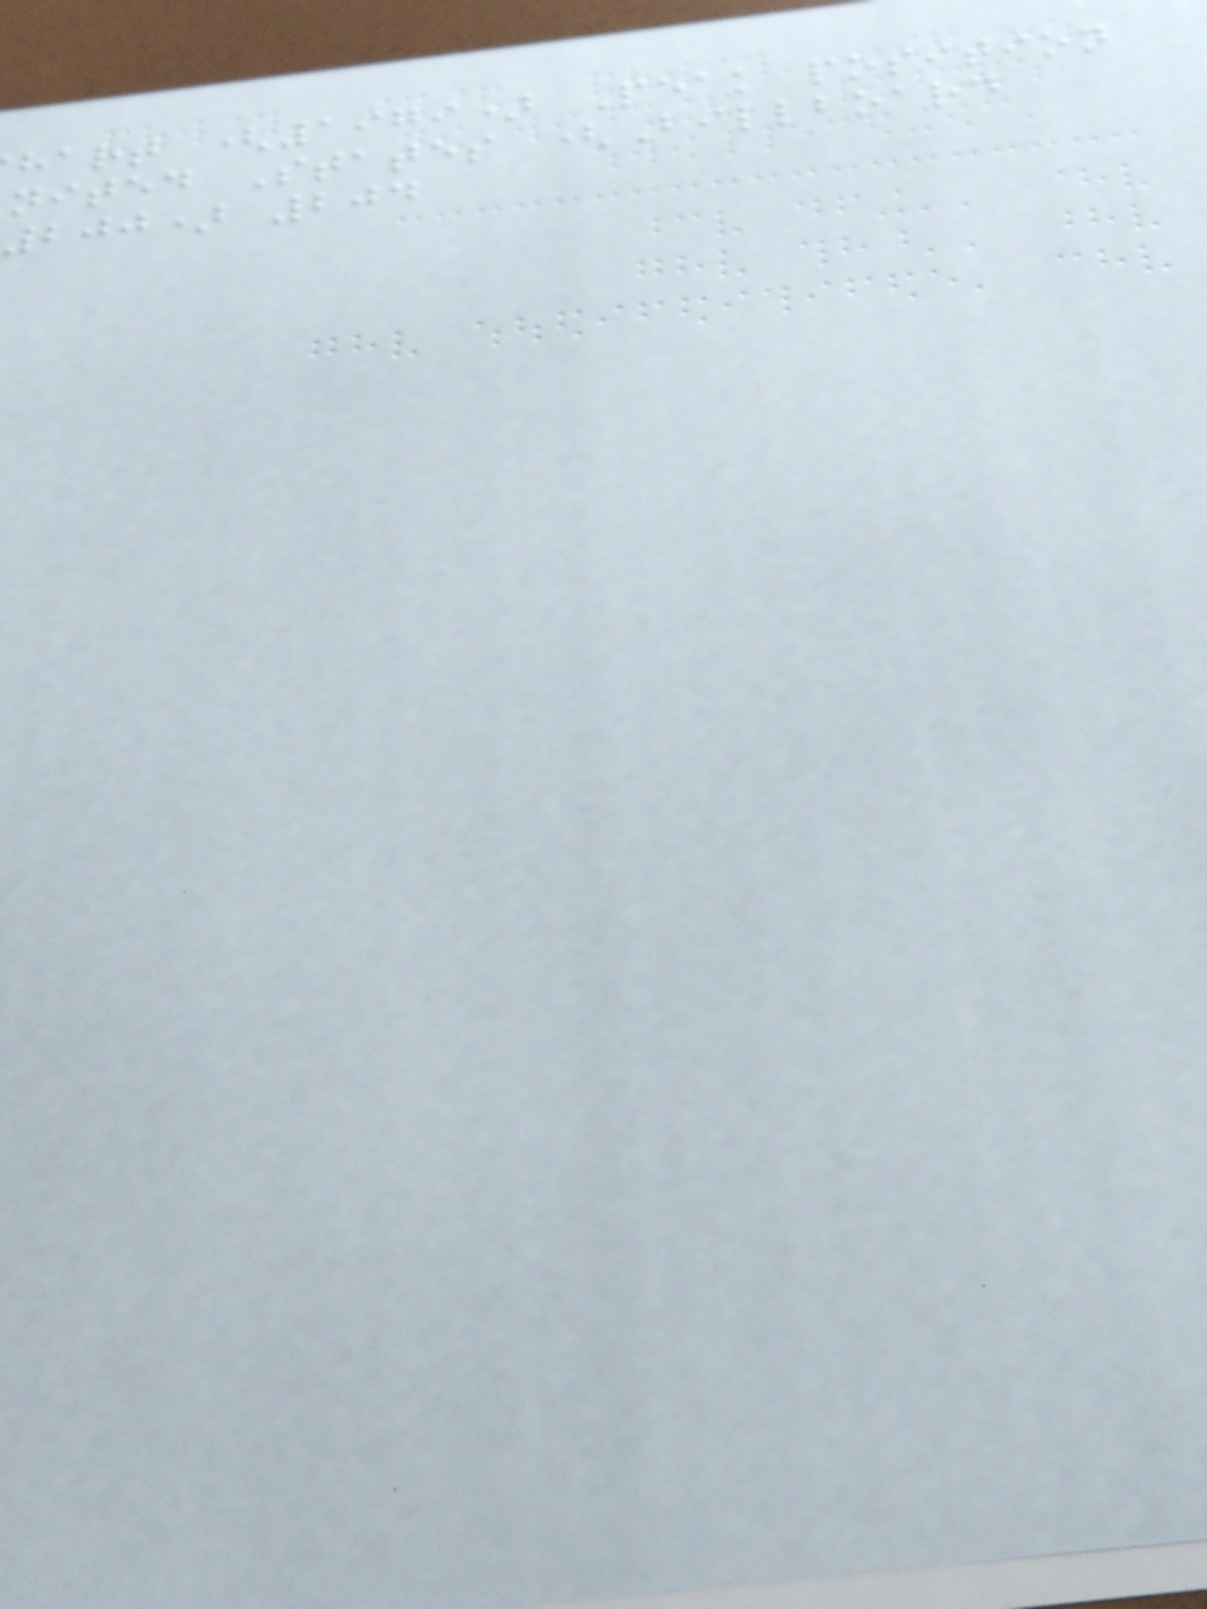hart (1979) Peak position
nited States (Billboard
200) 204
